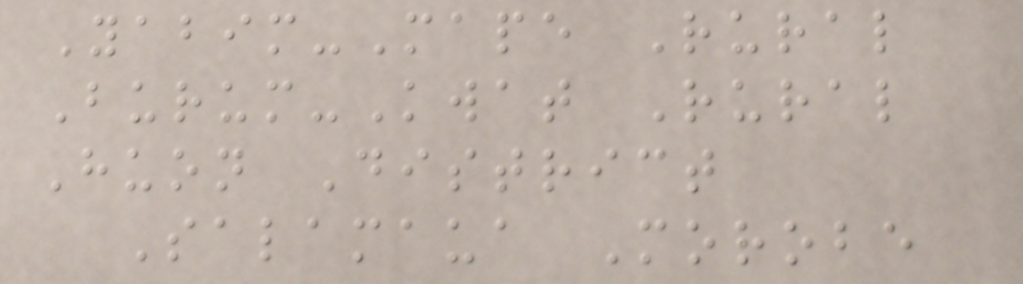Yabim-Mape Rural
Burum-Kwat Rural
Huon District
Salamaua Morobe
